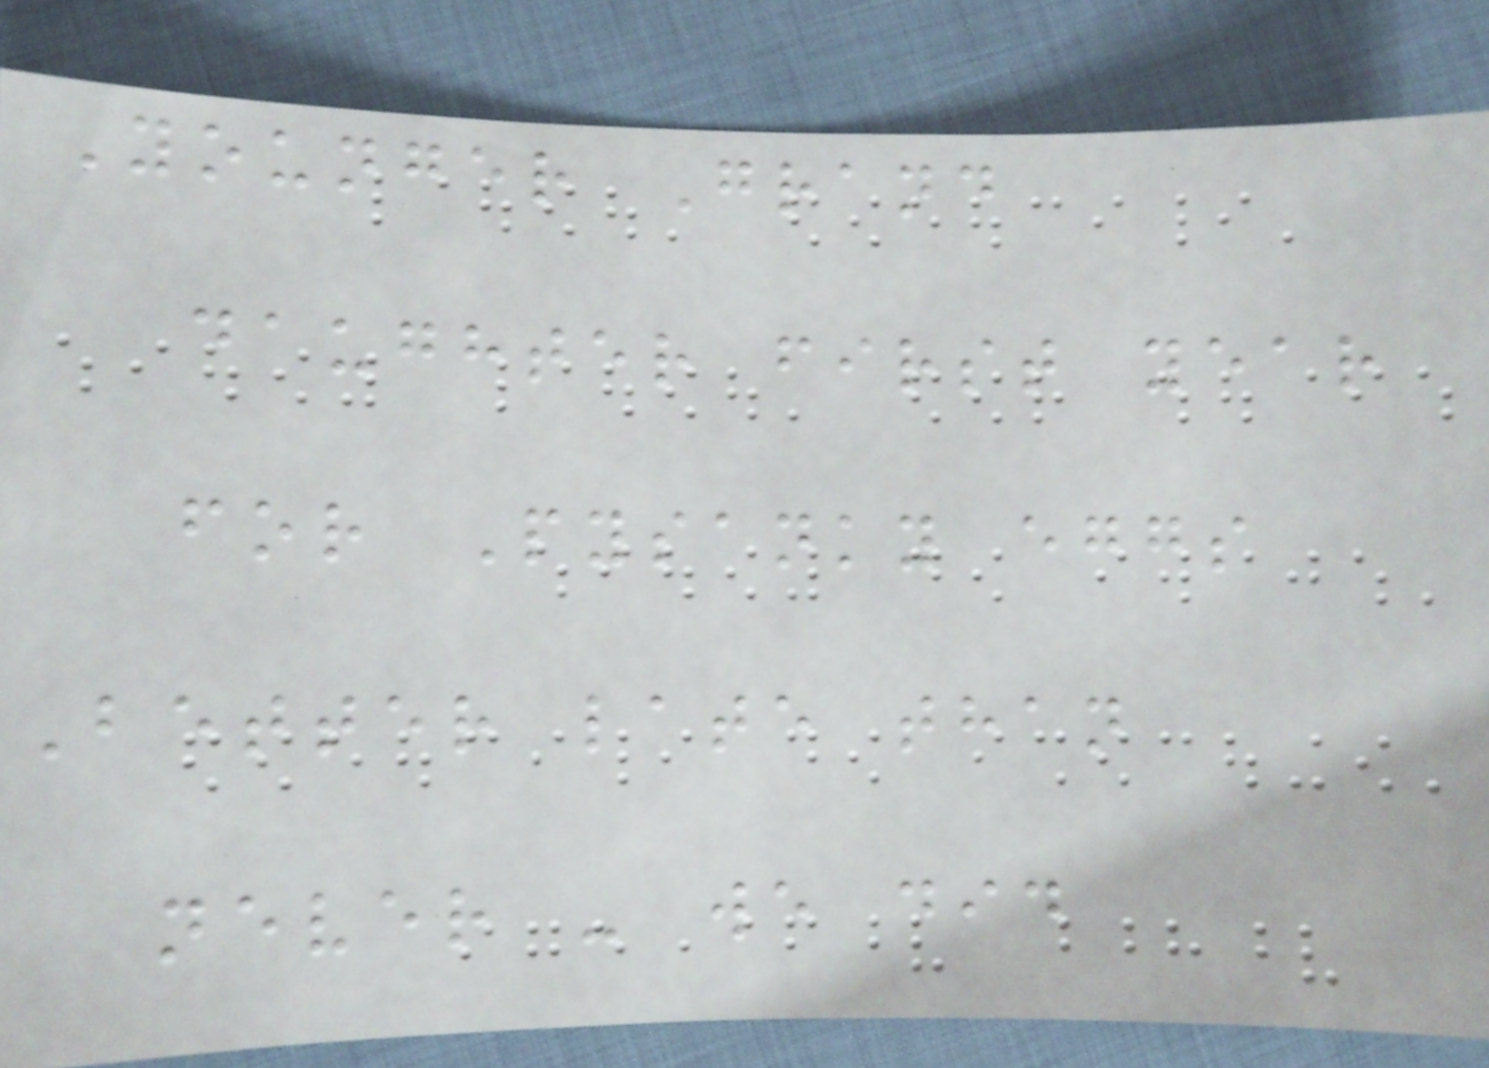Younger Grand
daughter first year
for Pysanky eggs
Better late than
never - we did
